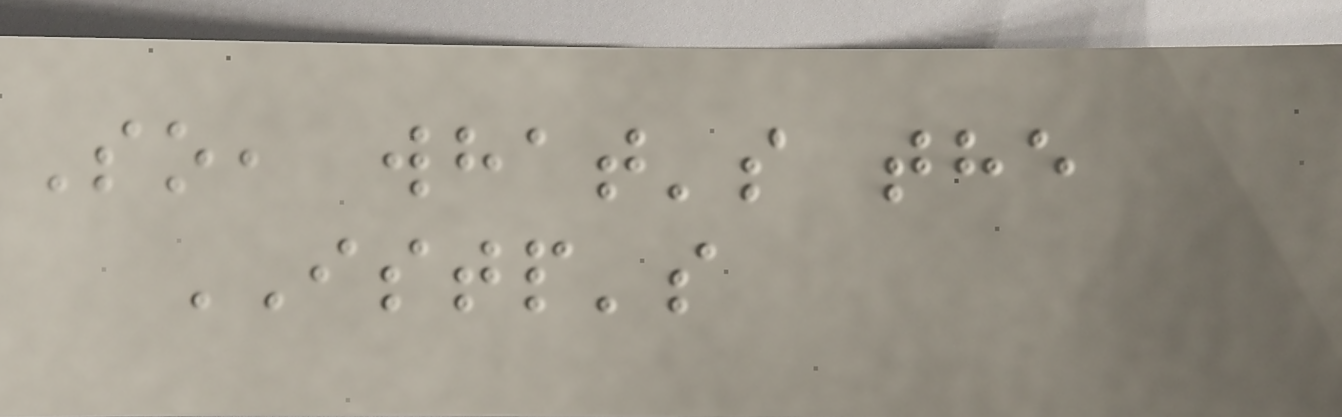So, what's the
ISTP's
